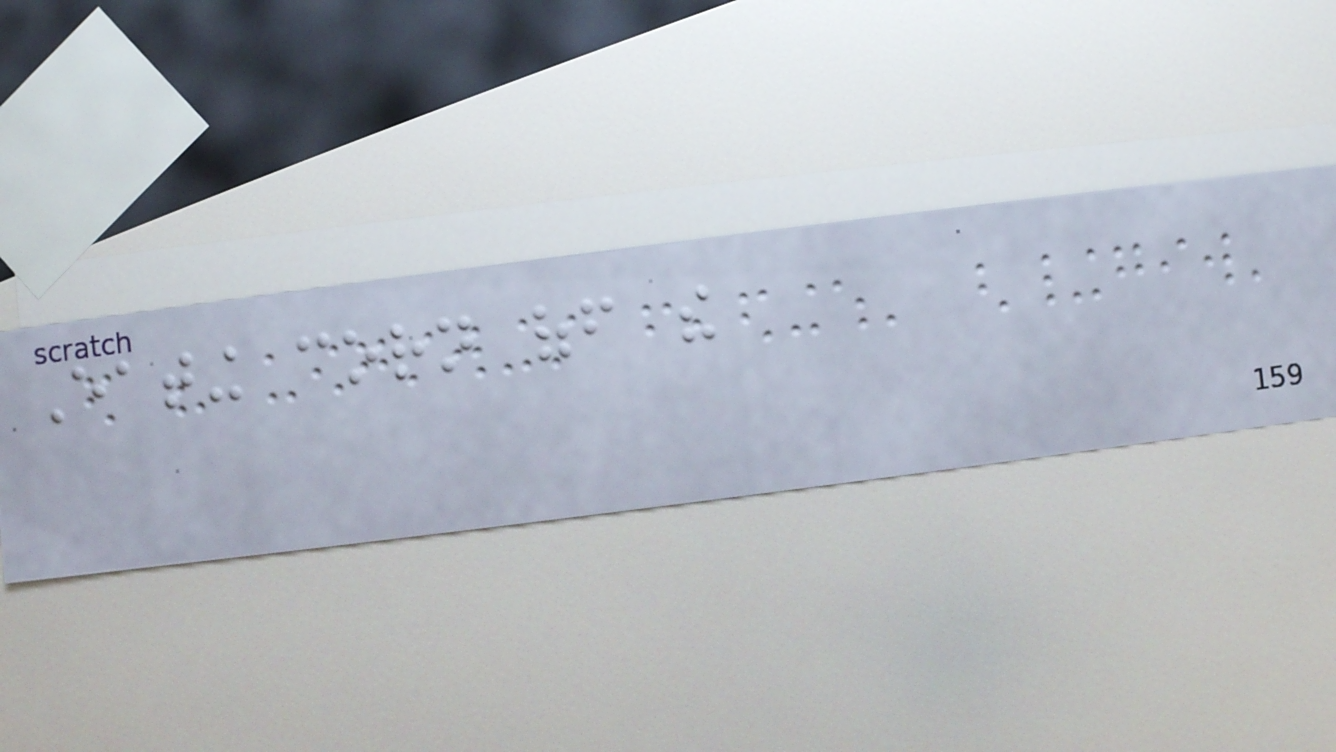Eating corn off the
